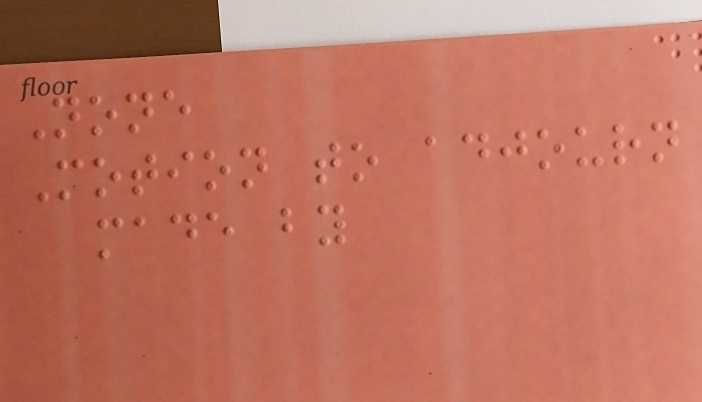None
Motion to adjourn
made by
